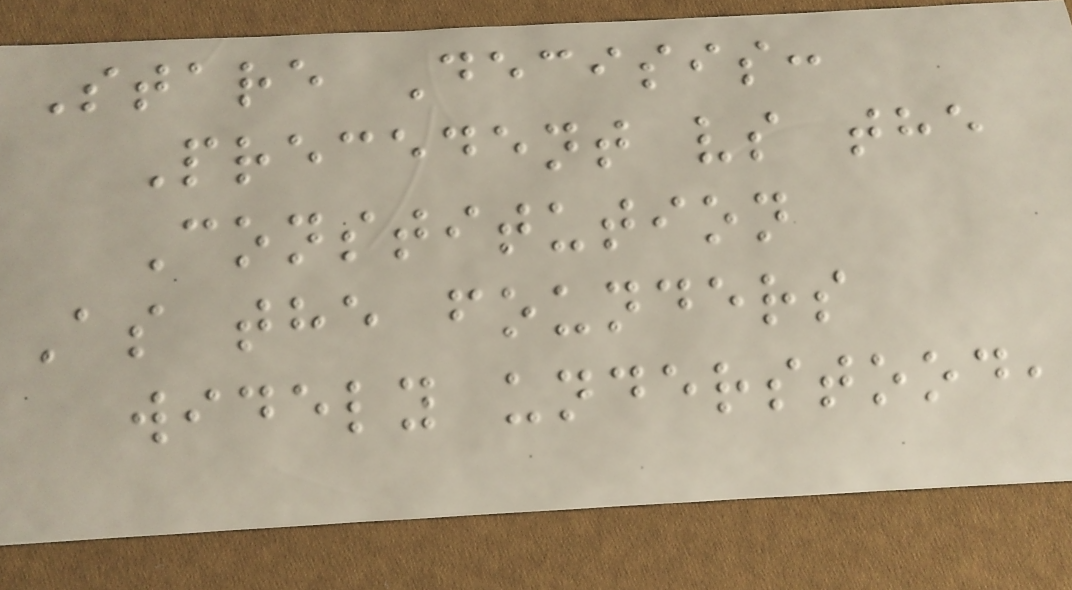Stare Decisis:
Precedent vs the
Constitution
As the founders
widely understood,
